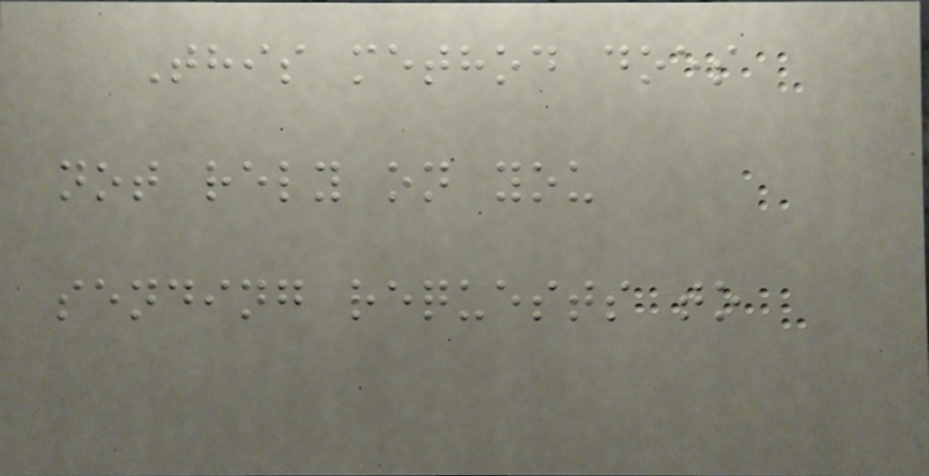This method does
not rely on you
sending requests to
